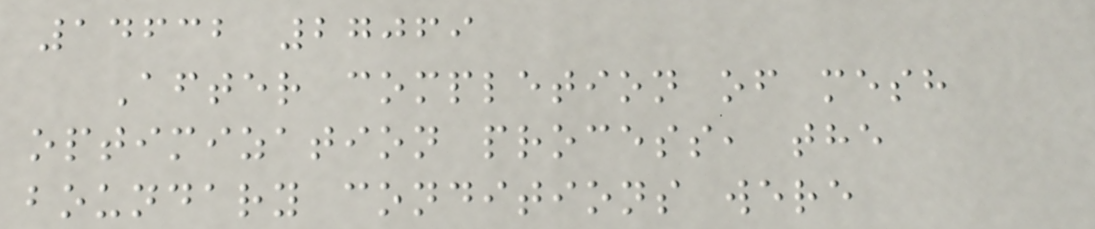14632 27069
After completion of mesh
optimization process, the
boundary conditions were
